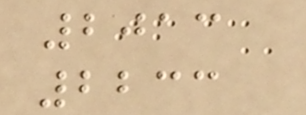2013
2233
